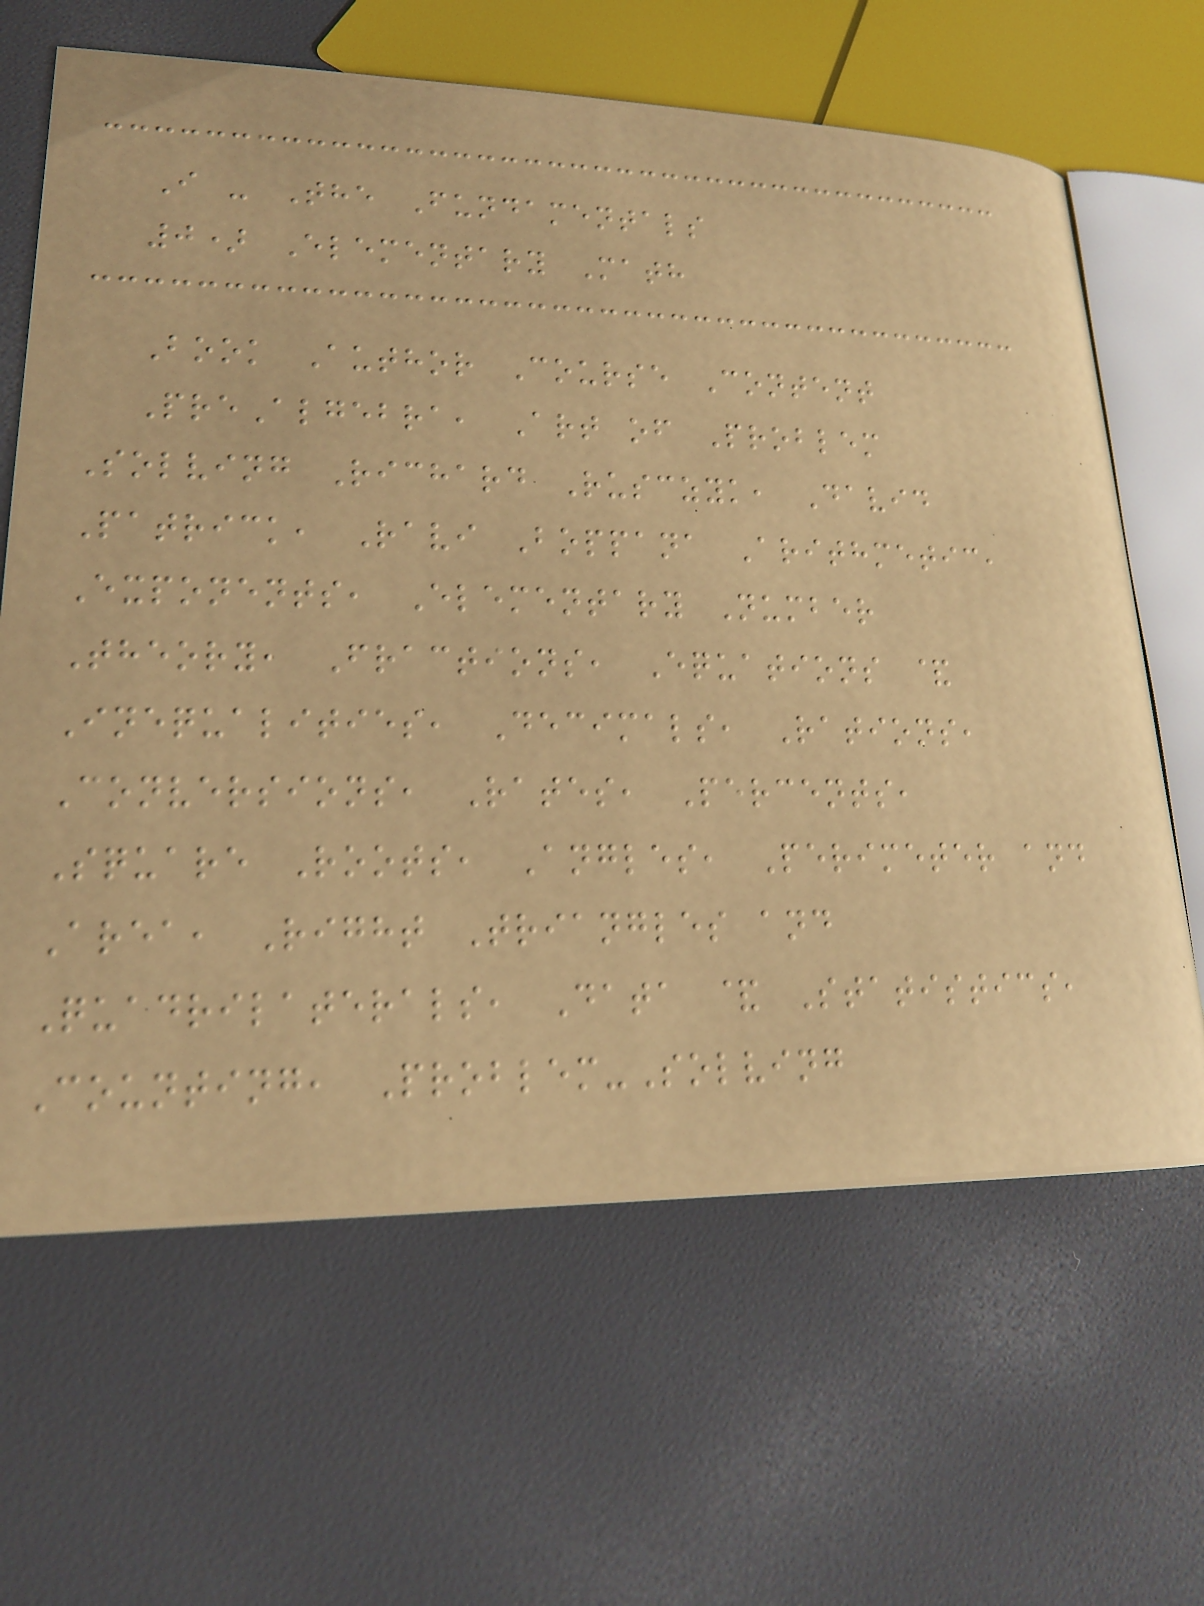I - The Fundamentals
0) Elementary Math
Book Author Course Content
PreAlgebra, Art of Problem
Solving Richard Rusczyk, David
Patrick, Ravi Boppana Arithmetic,
Exponents, Elementary Number
Theory, Fractions, Equations &
Inequalities, Decimals, Rations,
Conversions, Rates, Percents,
Square Roots, Angles, Perimeter and
Area, Right Triangles and
Quadrilaterals, Data & Statistics,
Counting, Problem-Solving
